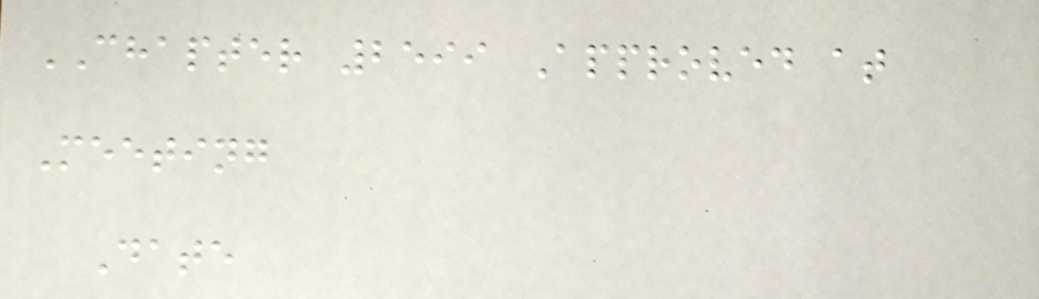CHAPTER 2599 Approved at
Meeting
Date
